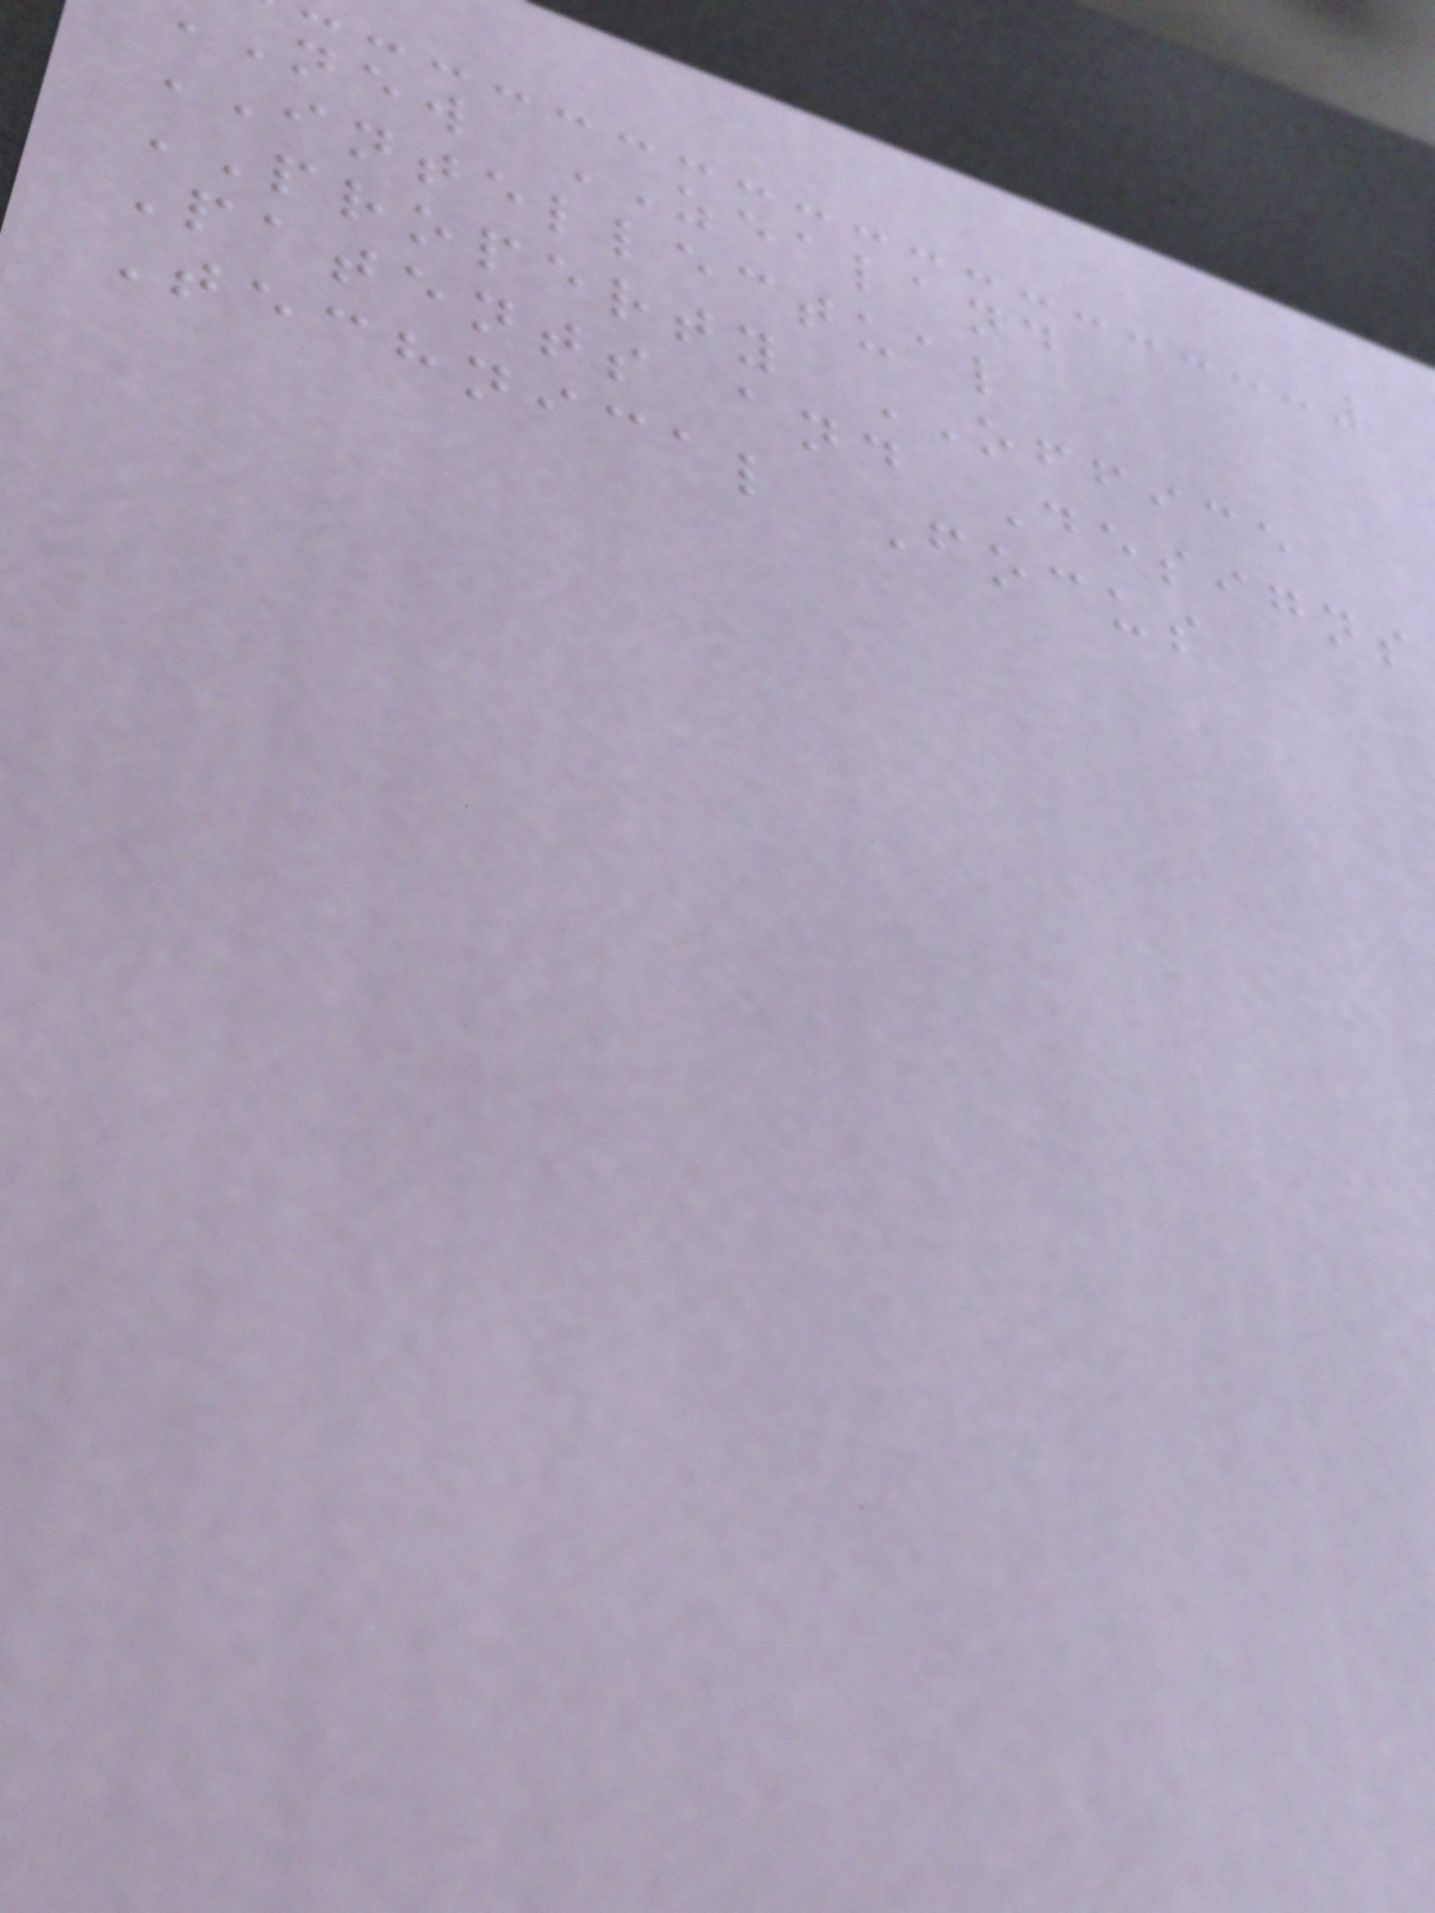new ZEALAND
INTELLECTUAL
PROPERTY OFFICE
Patents and Designs
Technical Focus
